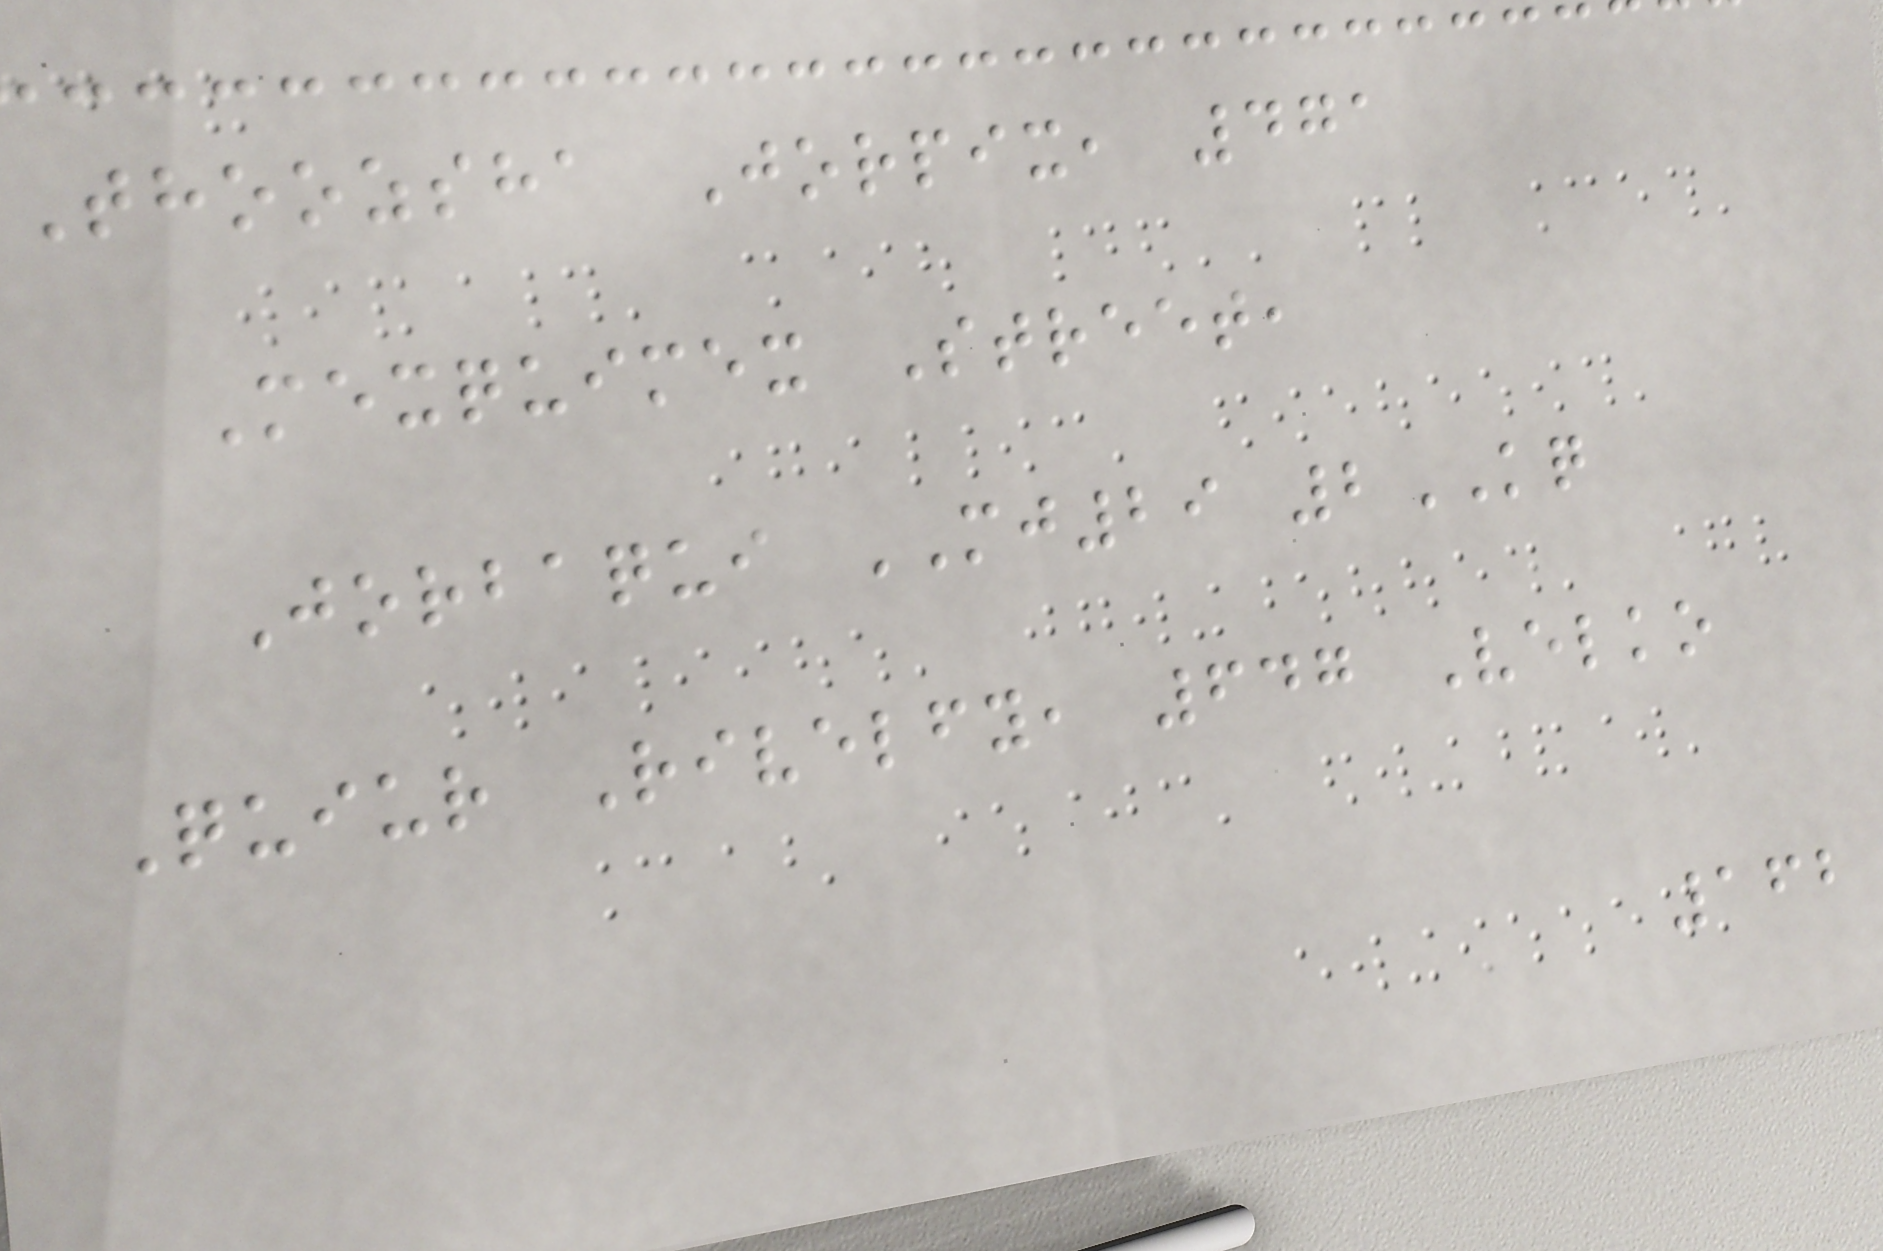Thoozsha Jorpix, 471
Mexquimex Street,
Jorbaqui MJ29 2KQ
Quiur Rivelfy, 647 Velko
162
